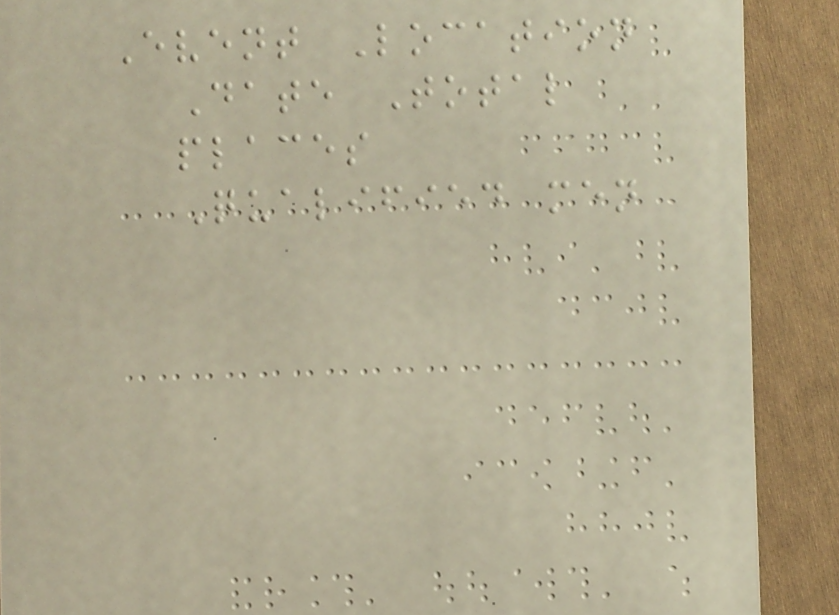Event Location
Date Total
places
Qualified men
